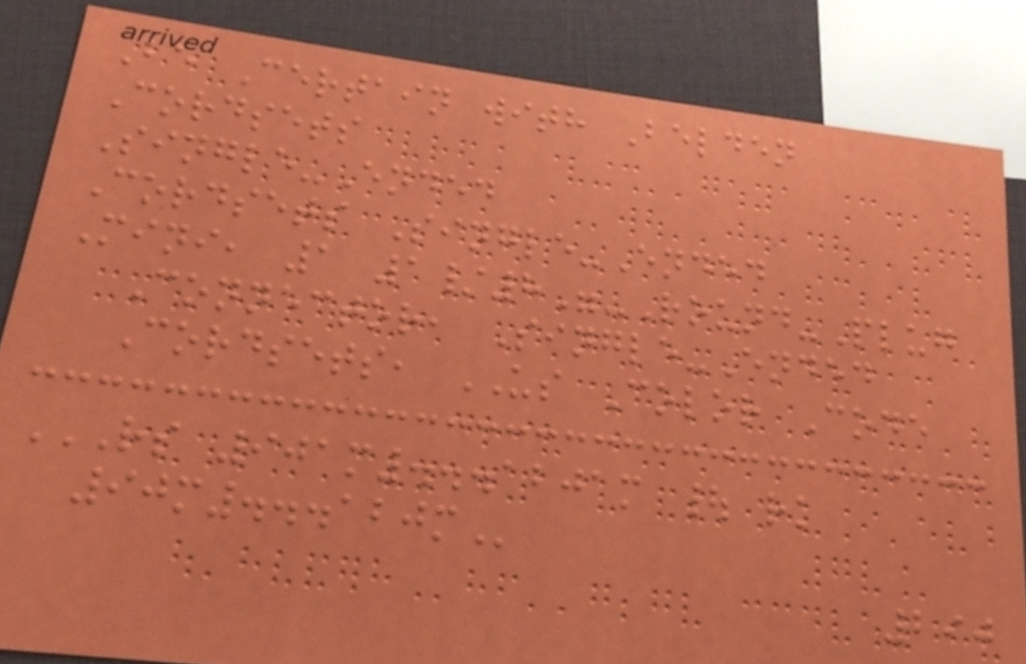Be Certain with Belden
Cordsets
Single-Ended
Cordsets Single-Ended
Mini, 1 1/8"-Round-Plug
Connector, Single-Ended
Cordsets, US Color Code
RS 901M...1201M | RK
90M...120M
290
